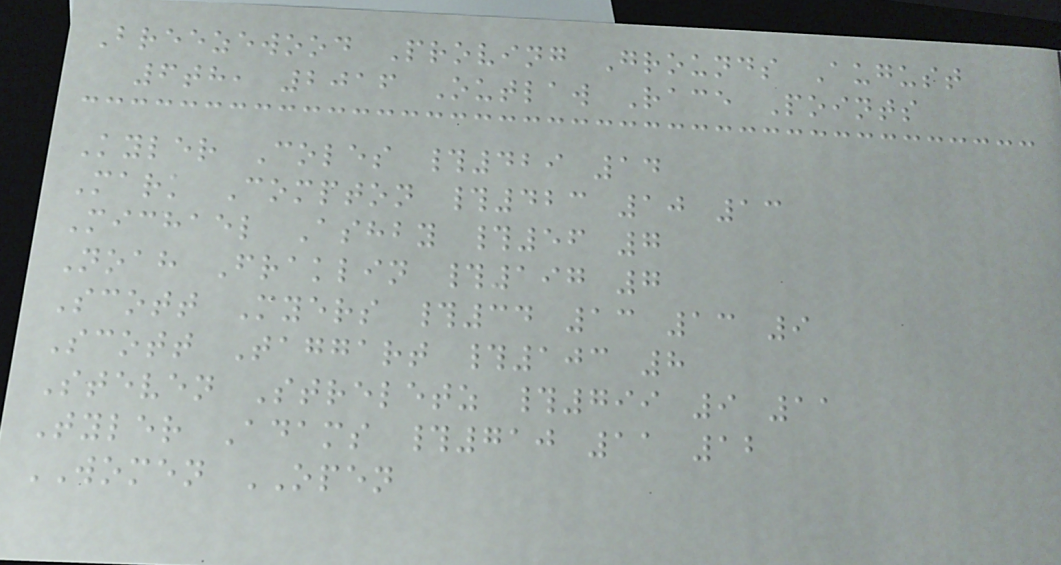Breezewood Proving Grounds August
6th, 2016 Outlaw Race Points
Kyler Coles #429 14
Mark Compton #423 10 13
Michael Ashby #56 7
Noah Fraklin #197 7
Scott Myers #34 13 13 9
Scott Taggart #103 8
Steven Streletz #799 9 11
Tyler Adams #710 11 12
WOMEN OPEN
